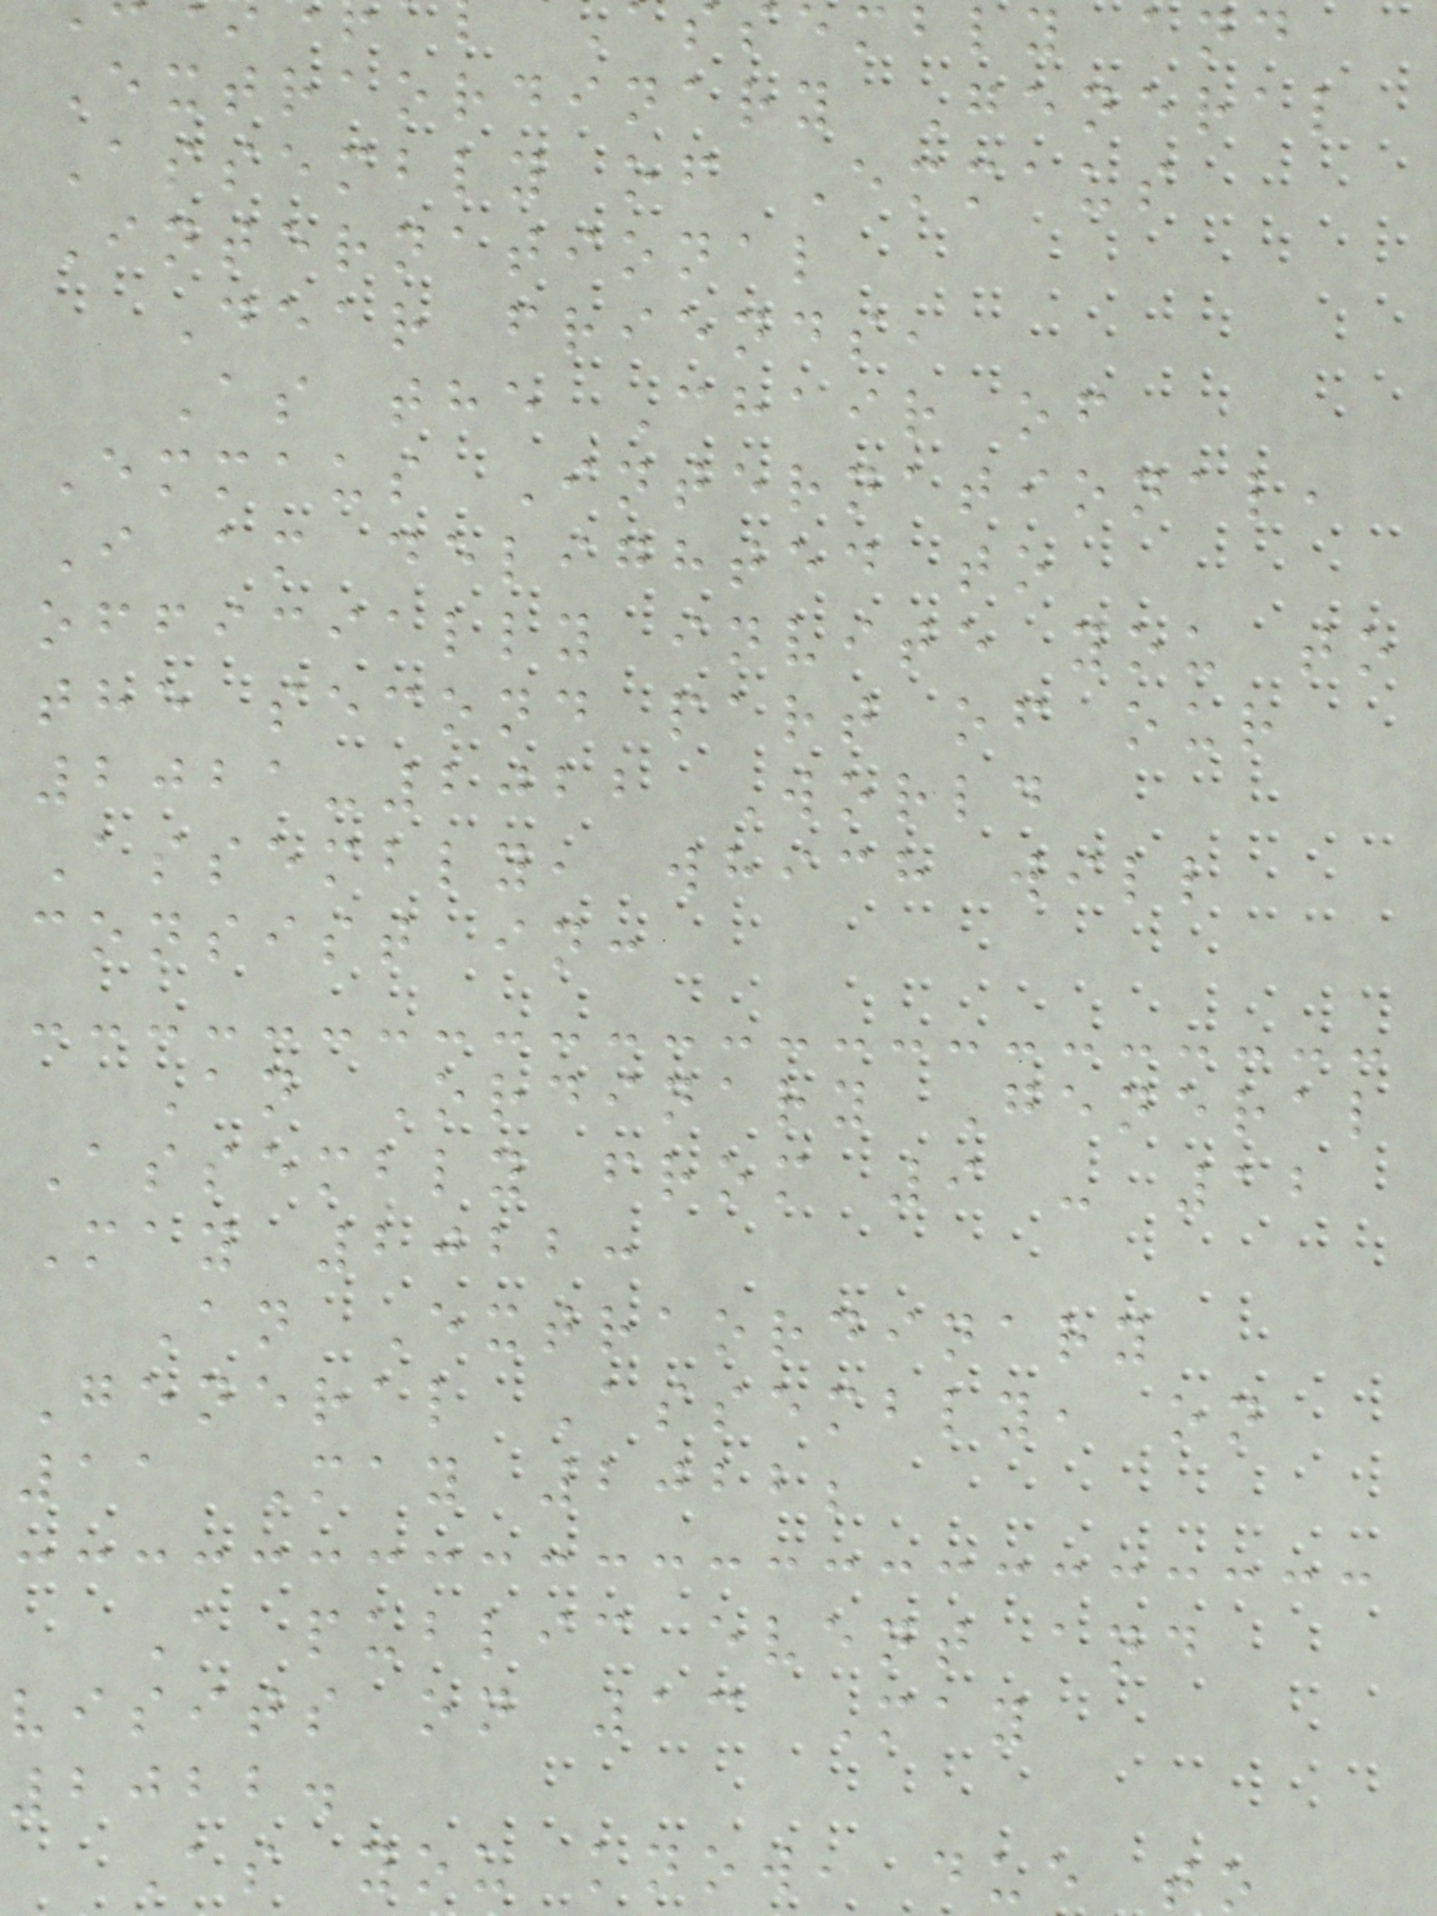ssembly and
Extraordinary General
Assembly of Emmaus
International
Dear friends,
As the Chair of
Emmaus International,
I am delighted to
officially invite you to
the second part of our
2021-2022 World
Assembly, which will
consist in:
An Ordinary General
Assembly from 9 - 12
May 2022:
An Extraordinary
General Assembly, on
11 May 2022;
A public event and
visits on 13 May
2022.
As you know, due to
